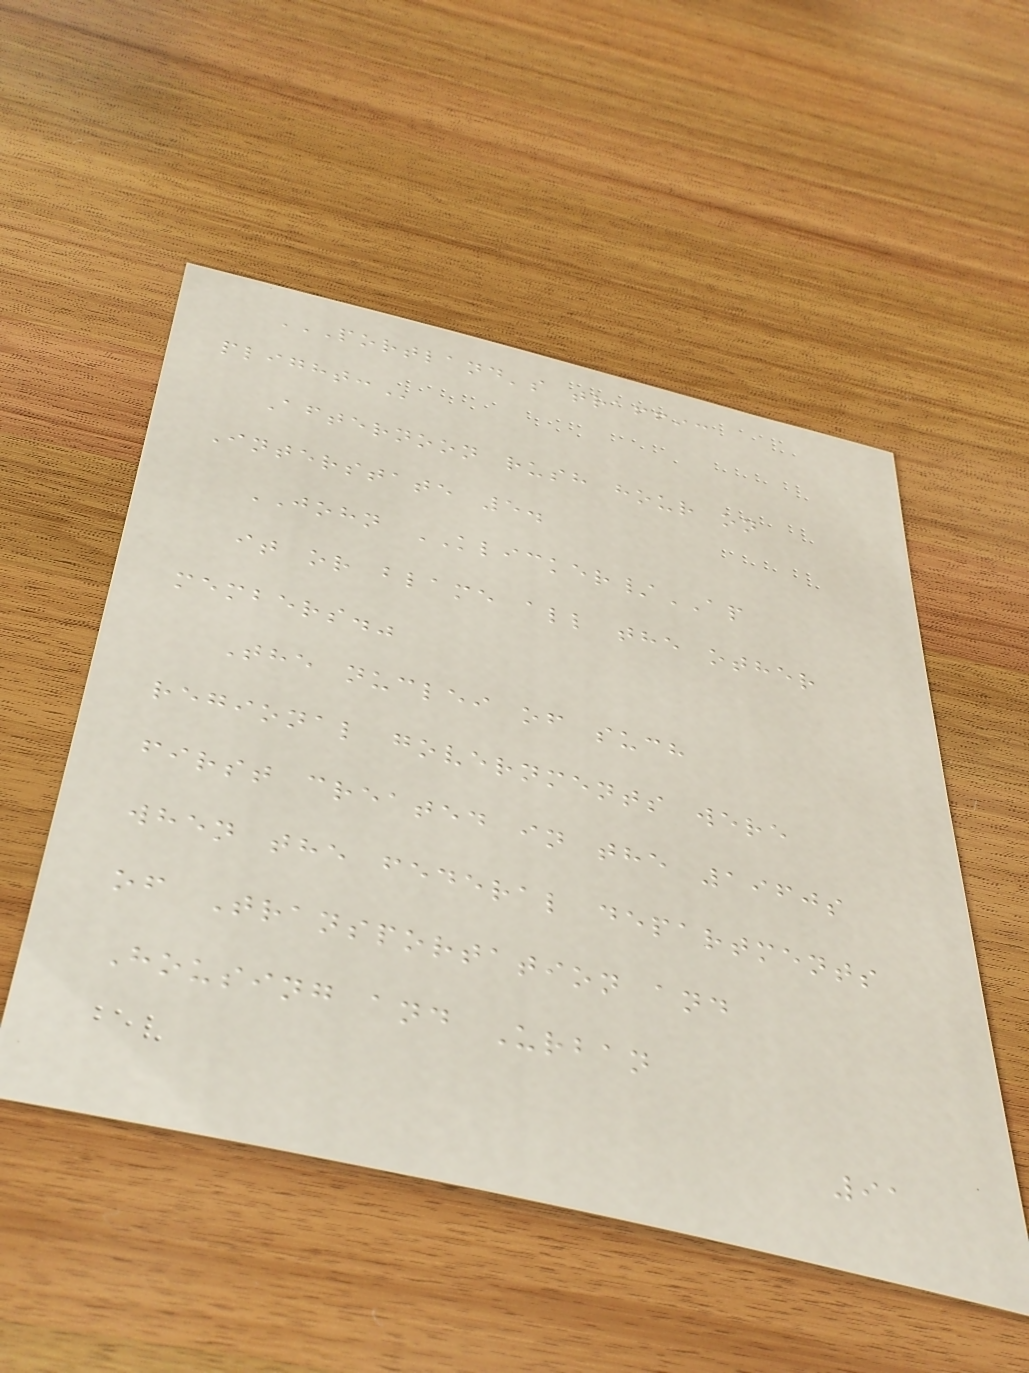PORTLAND'S TRAFFIC
PLIGHT:
Afternoon rush hour on
Interstate 5.
JOHN KLICKER/AP
it or blame all the other
members."
The nuclei of such
regional governments were
first created in the 1960s
when the federal departments
of Transportation and
Housing and Urban
91
